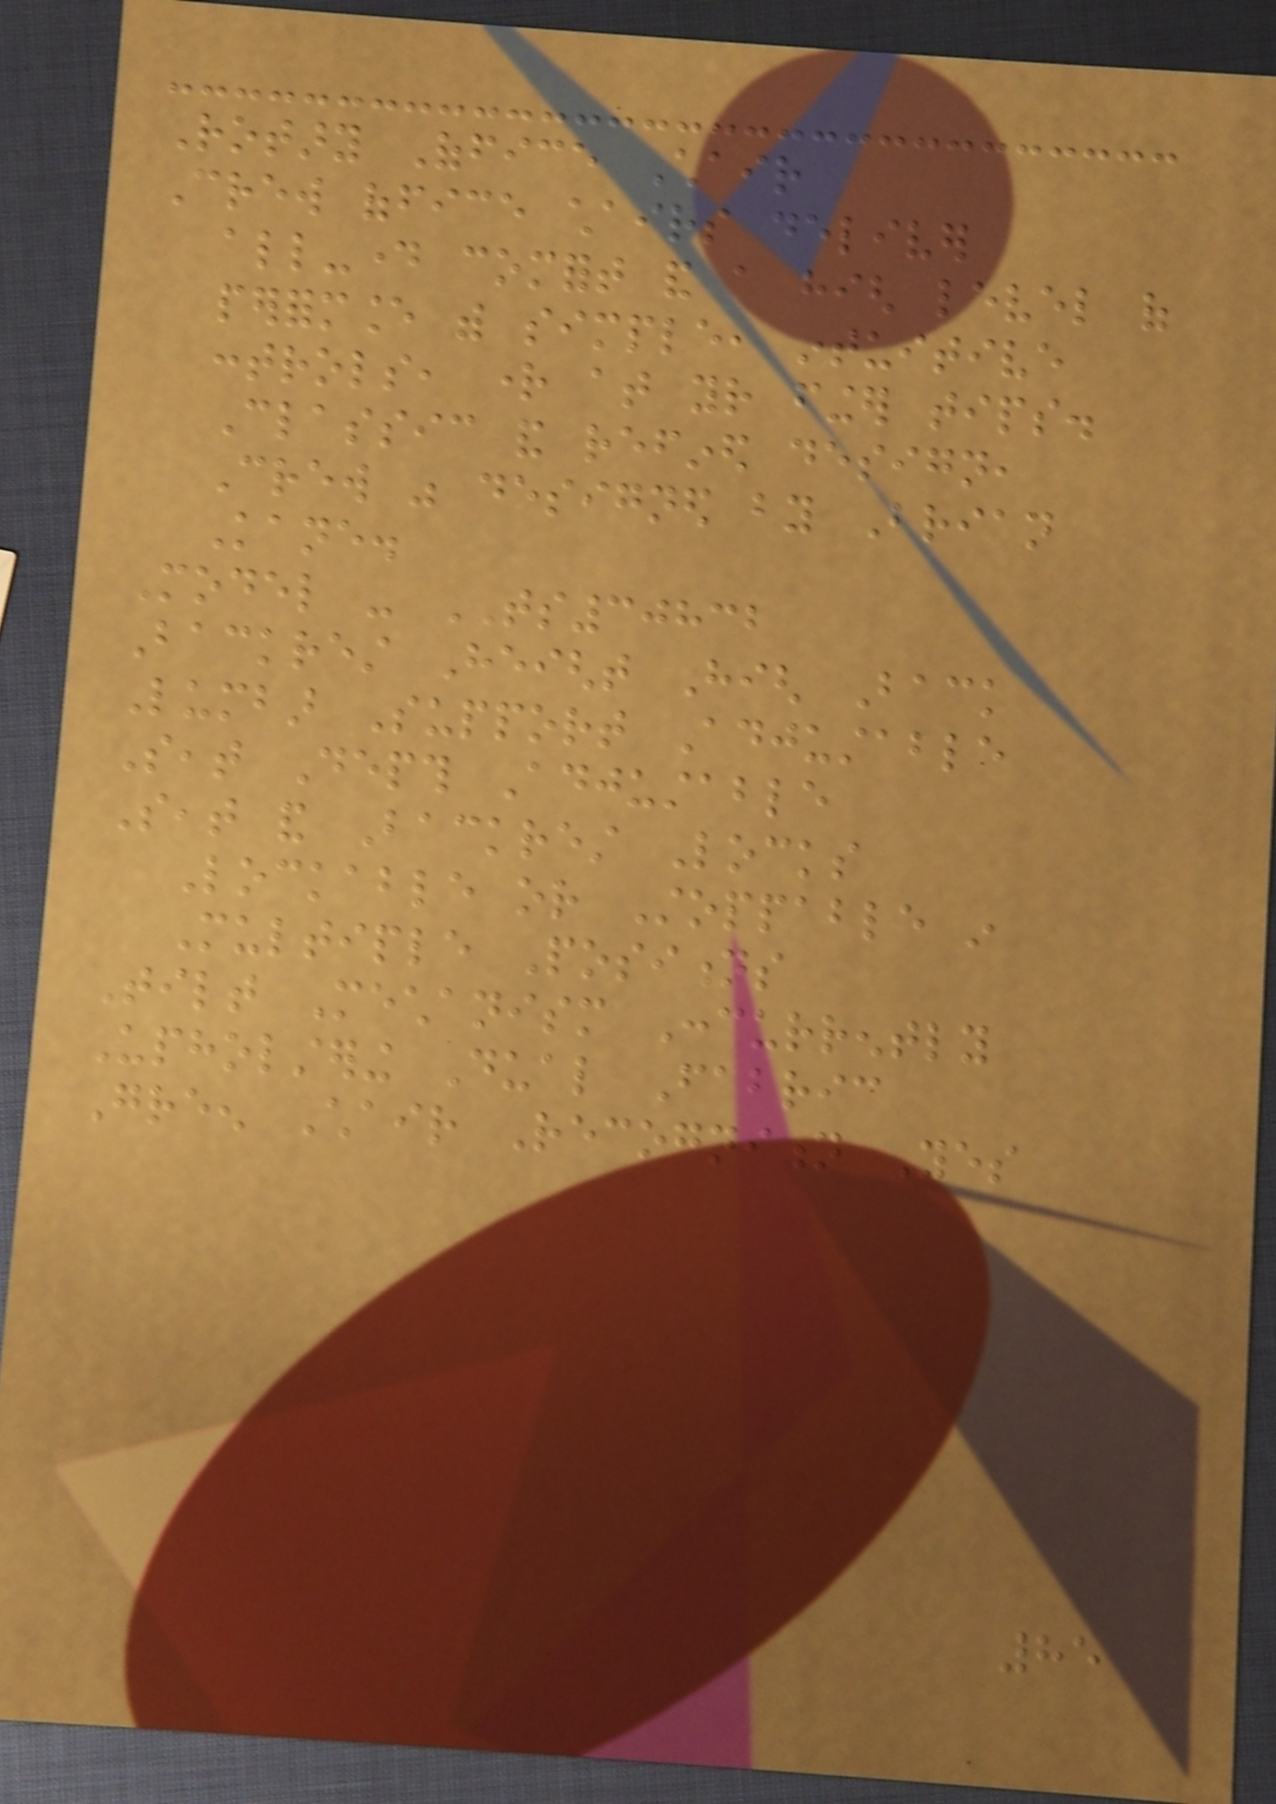Rotary Office Chair
Crew office chairs deliver
all-day comfort and a high level of
performance with simple, intuitive
controls, right at your finger tips.
Classic and refined design,
Crew was designed by Brian
Kane.
Model - TS30832
Backrest Height High Back
Lumbar Support Adjustable
Seat Depth Adjustable
Seat and Backrest Locks
Lockable or Stoppable in
Multiple Positions
Tilt Mechanism Concurrently
Upholstering Dual Fabric
Green Chair Recognition Yes
85
